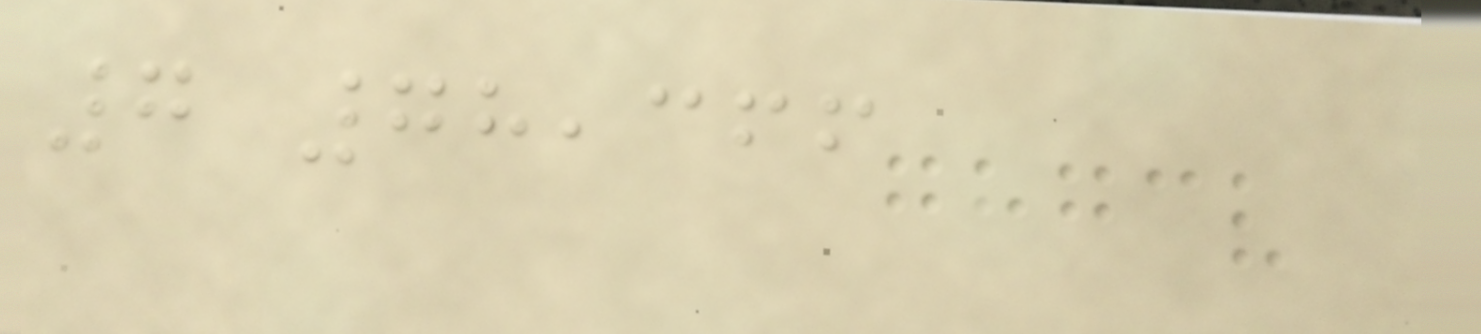7 78,366
